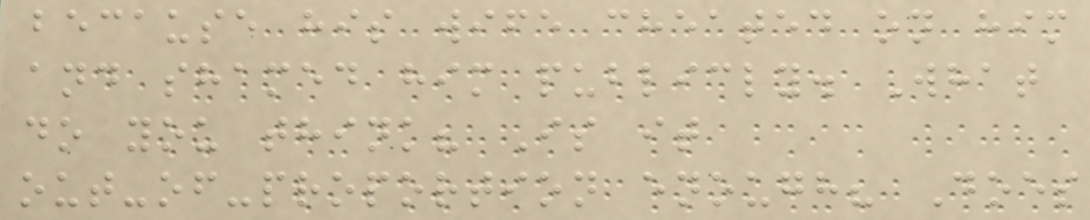because his wife cheated on him
and shamed him publicly. What
do you think? Is it
out-of-proportion enough? Does
